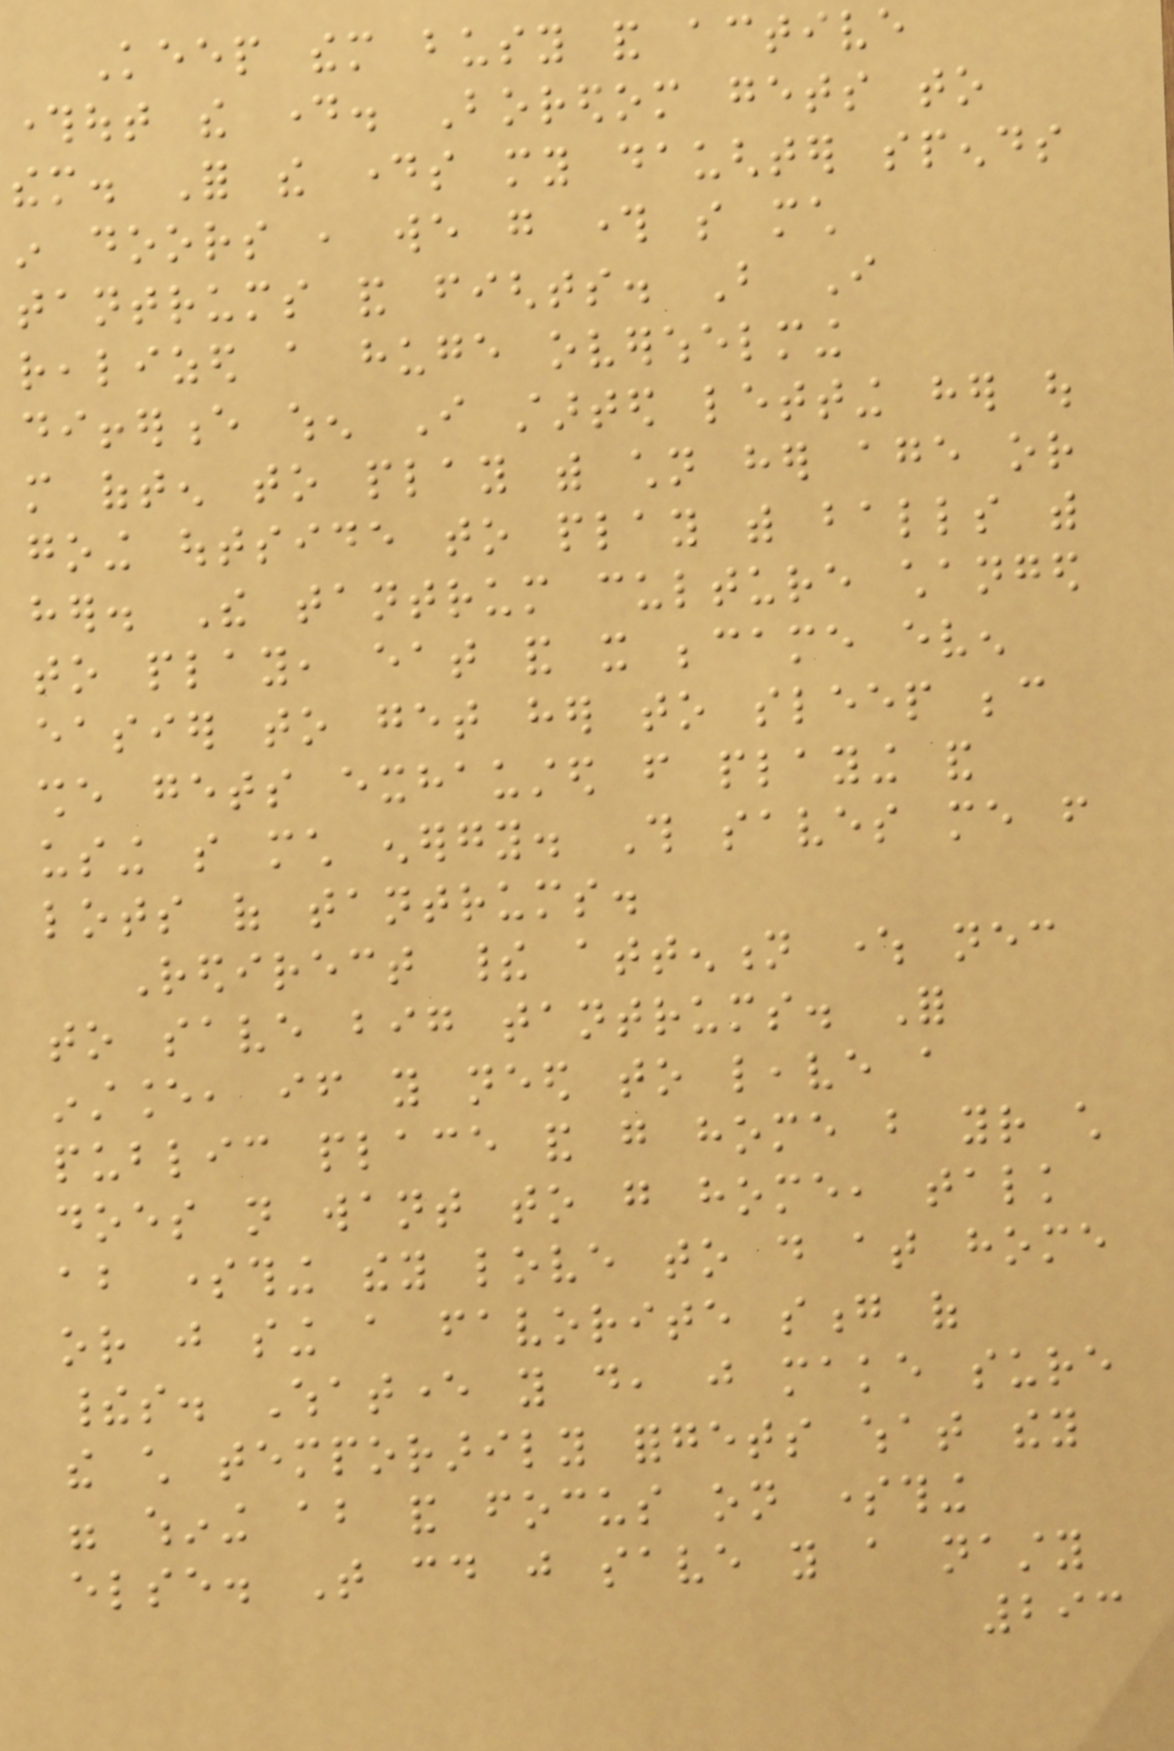Keep them busy and active
throughout the day. Boredom gets to
them. For the days my daughter spends
in doors , we go through so much
tantrums and fights. But I
realized a huge overwhelming
difference when I started letting her out
more often to play with children her age or
going outside to play with balls with
her. The tantrum culture changed
to play, eat and it became even
easier to get her to sleep because
she gets exhausted from playing and
using so much energy. This saves me from
lots of tantrums.
Redirect their attention where necessary
to save big tantrums. For
instance, if you need to leave a
public place and go home but your child
does not want to go home, talk
about something they love to do at home
or just sing a favorite song of
theirs. Whatever you do, just make sure
the child temporarily forgets what they
were whining about and focus on something
else. That could just save you a nasty
293
